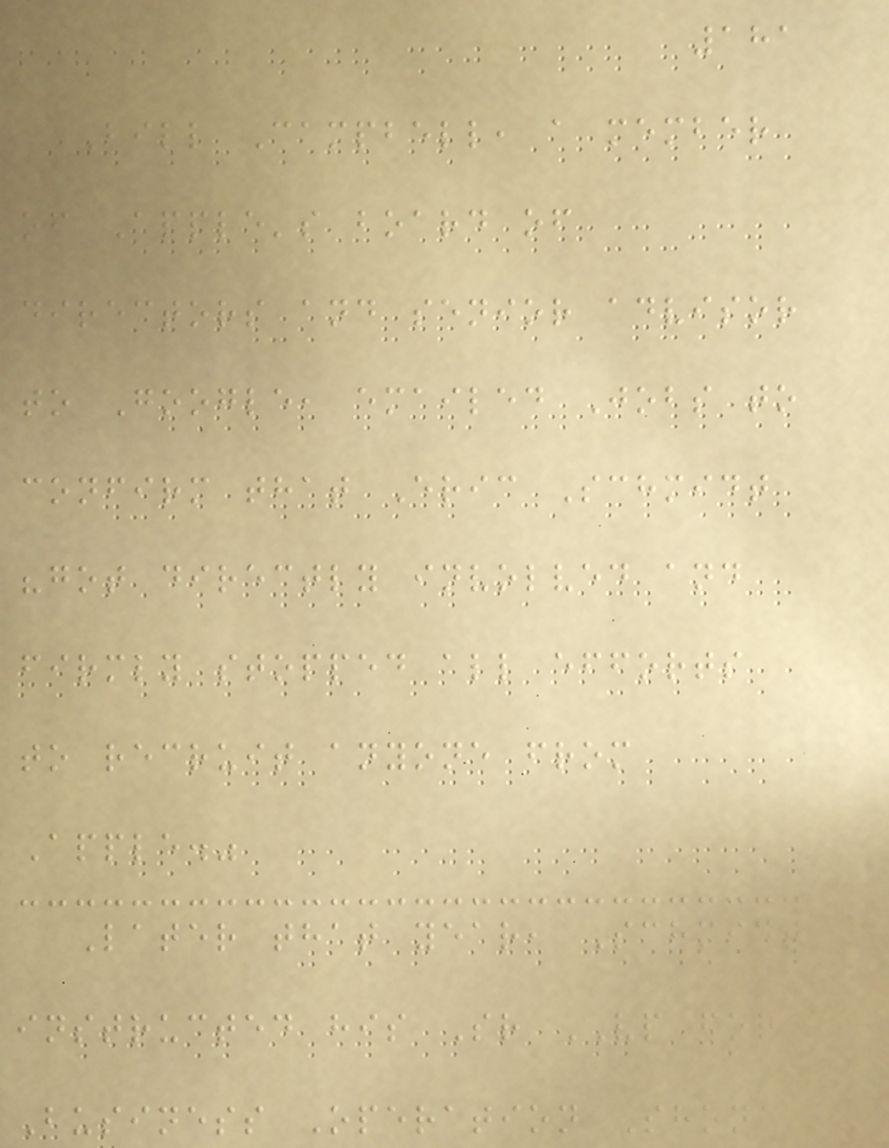181
Bill Campbell, a member
of Apple's board of
directors and senior advisor
to Google, emailed Jobs to
confirm that Eric Schmidt
"got directly involved and
firmly stopped all efforts
to recruit anyone from
Apple."
Later that year, Schmidt
instructed his Sr VP for
Business Operation Shona
